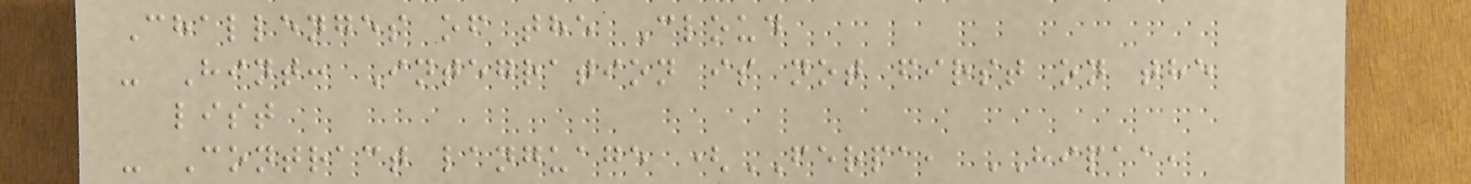Challenges of the Cloud
- Hint: Integration is not first on the
list
- Contract language (FERPA, HIPAA,
